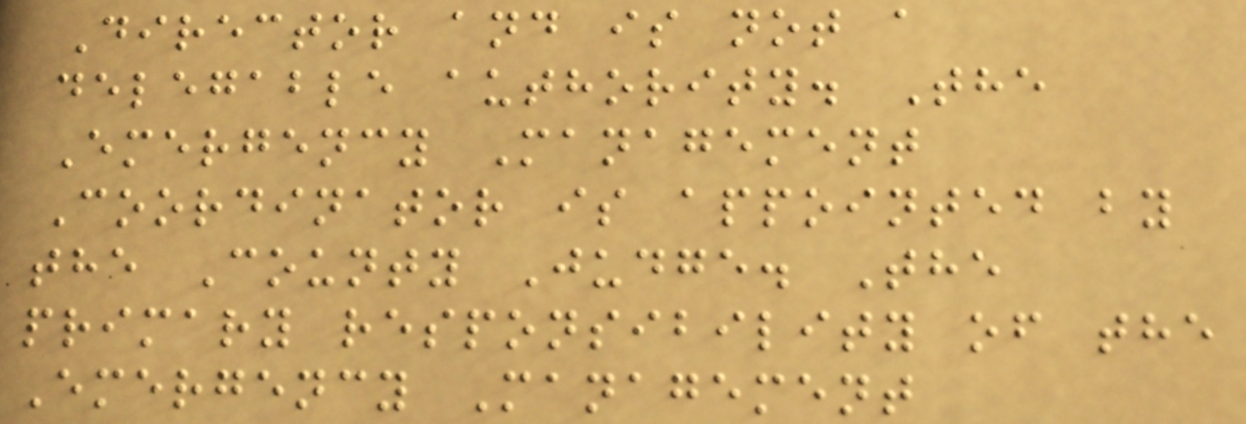Director and is not a
delegable authority. The
Emergency Management
Coordinator is appointed by
the County Judge. The
primary responsibility of the
Emergency Management
